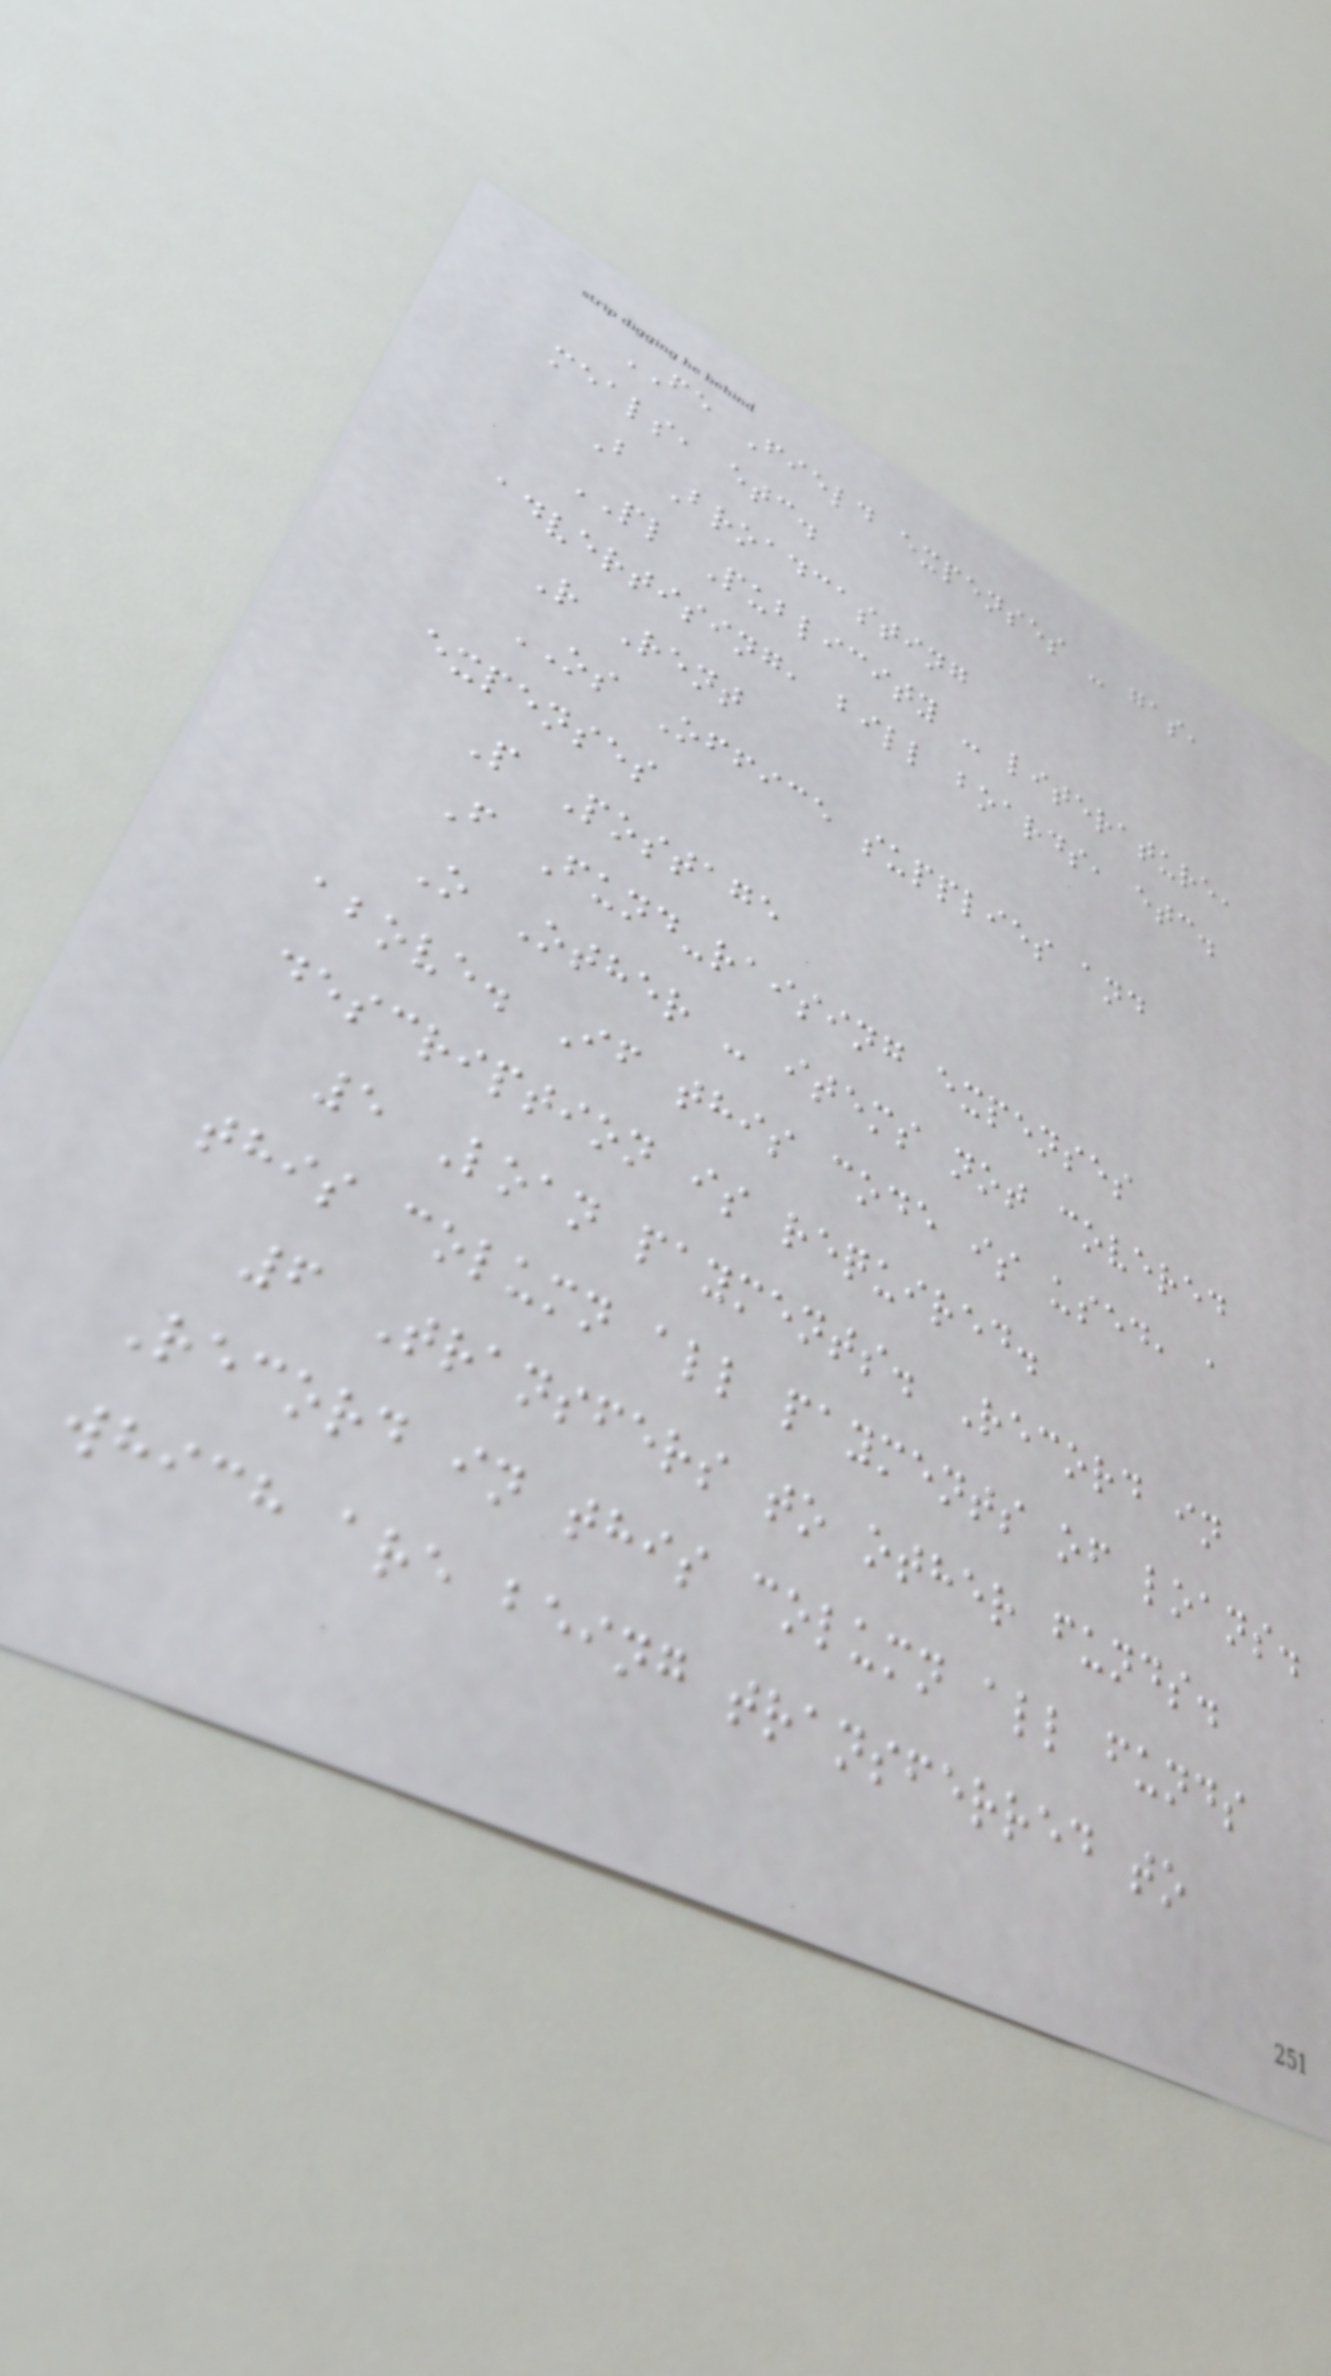FE Field expenses - gas,
meals, etc.
B Broadcasting
PL Publicity - literature,
advertising, bill boards, etc.
R Rent
OS Office supplies and
expenses
P Postage
F Fund-raising expenses
O Other - items not covered
above. If this code is used, a
description is required.
5 Loan payments. Record in
this column all payments of loans.
6 Transfers to other funds.
Record in this column all funds
which are being transferred to
